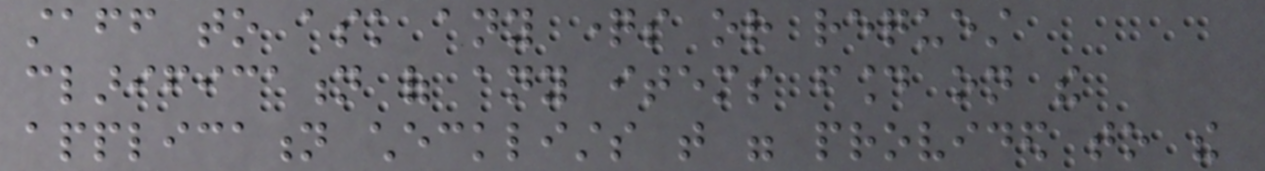staff to ask any questions or request
clarification of any items found on the
application checklists that were provided to the
